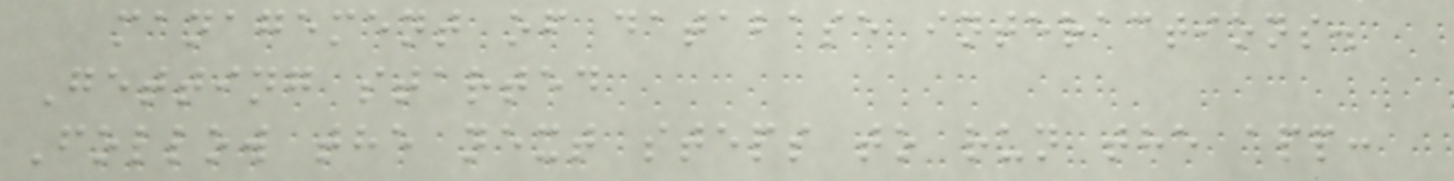management of database interactions.
Getting started
Follow the next steps to run the app:
